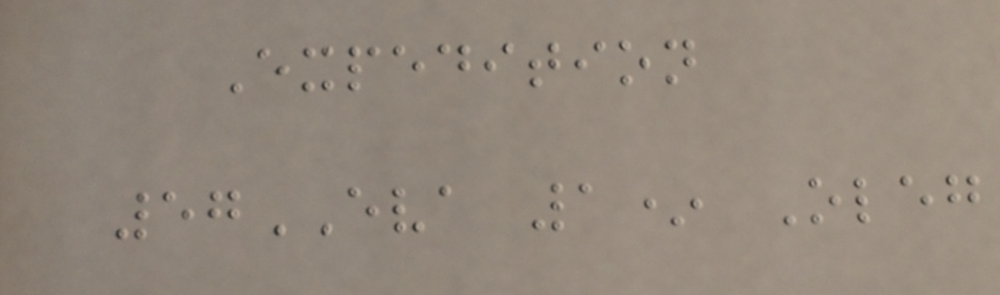Expedition
57EVA 1* Oleg
